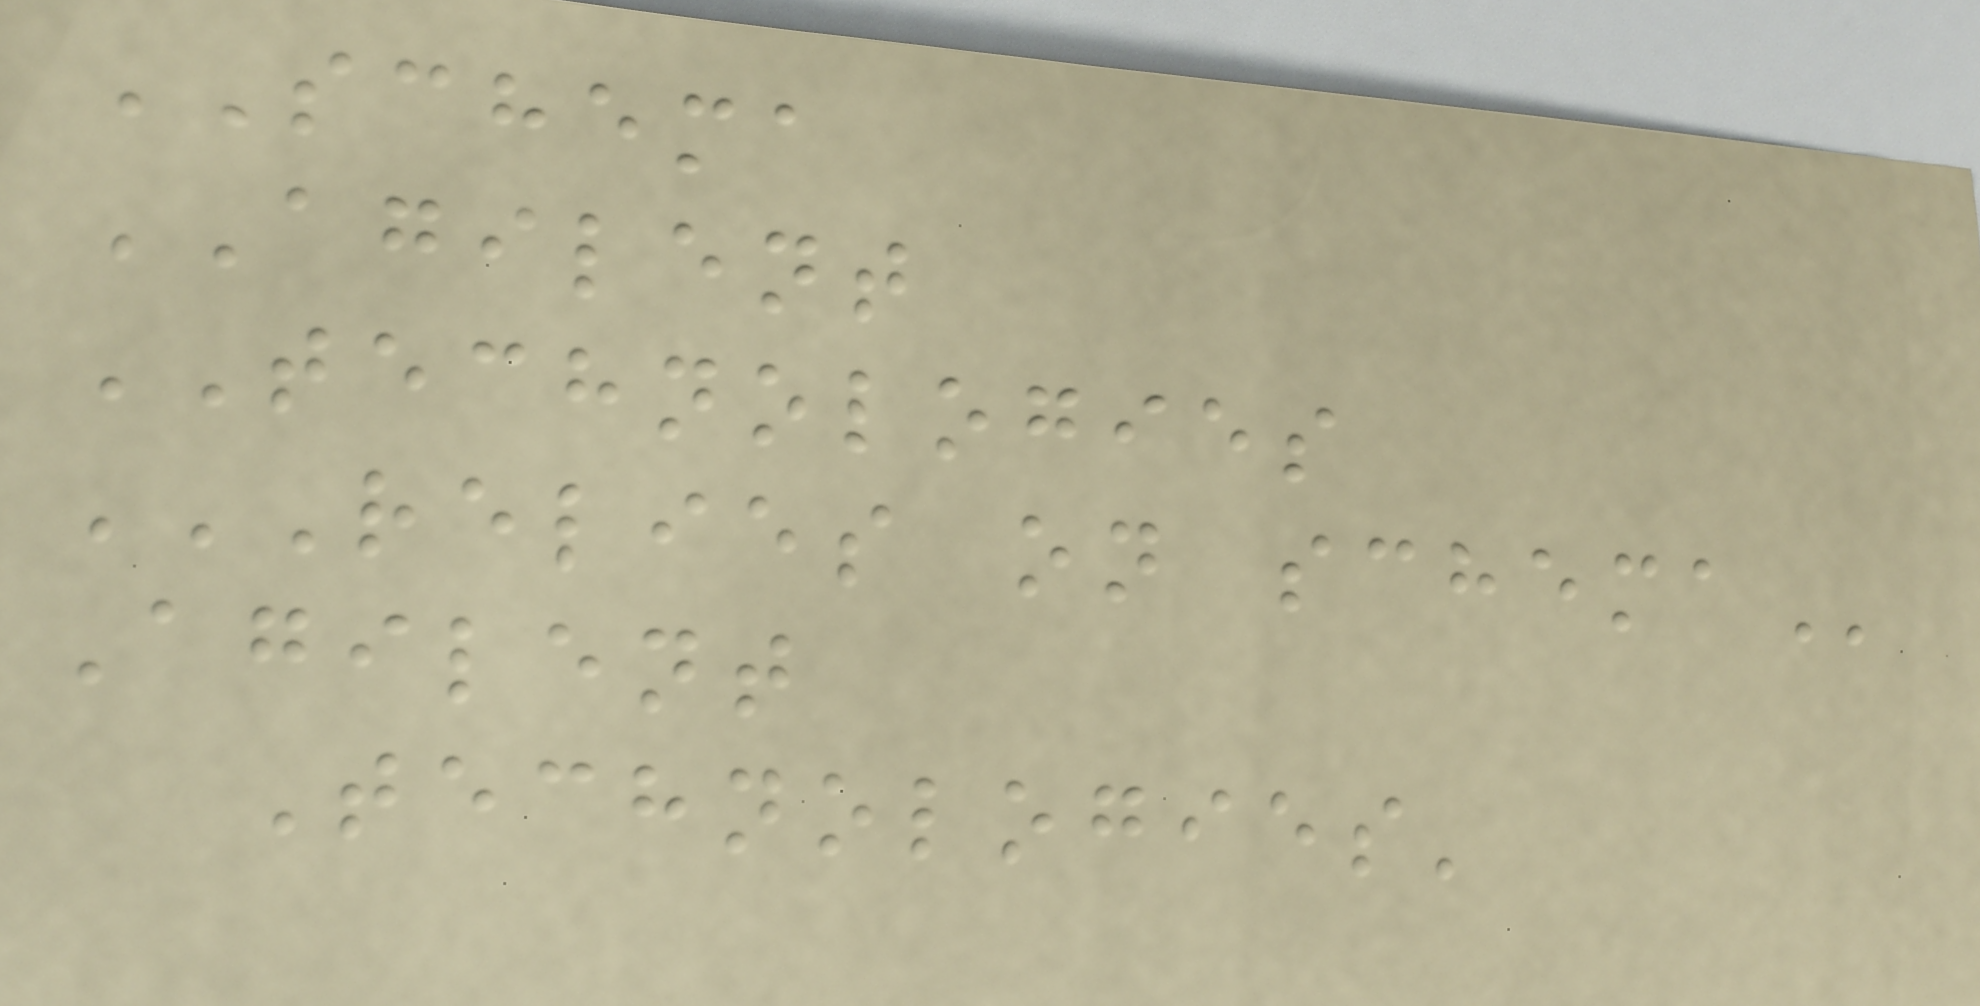SCHEMA
AGILENT
TECHNOLOGIES
RELIES ON SCHEMA
Agilent
Technologies'
